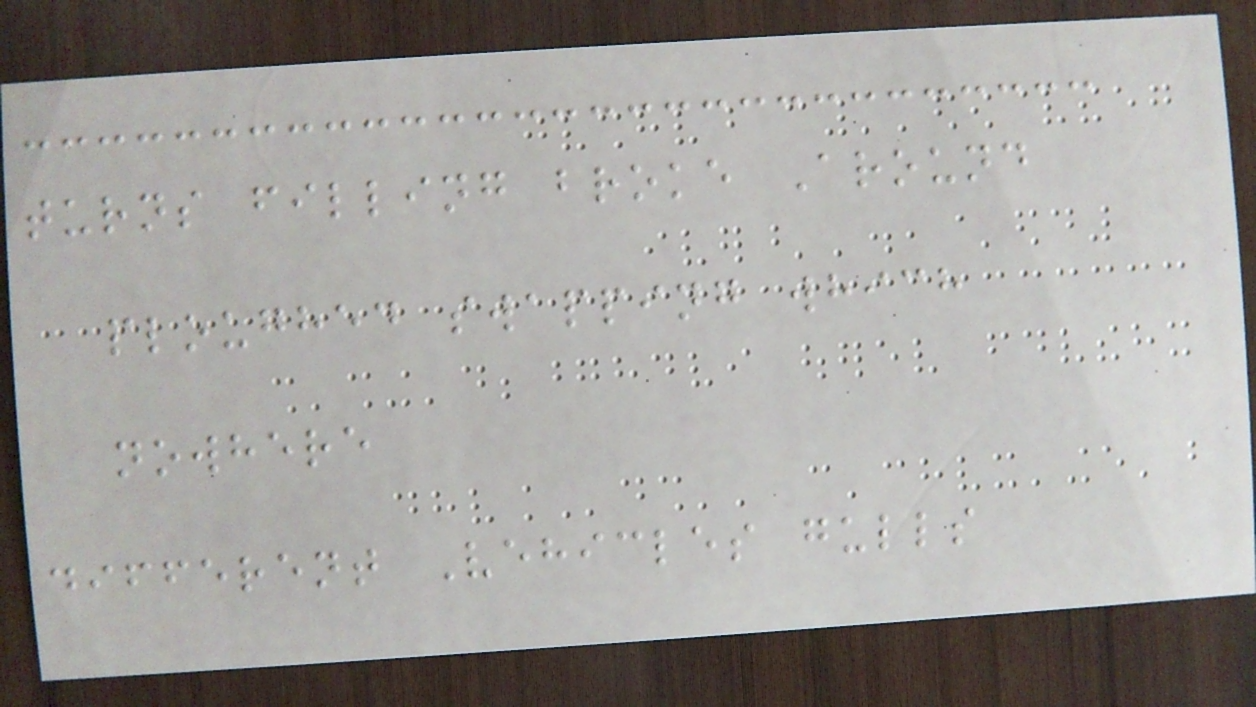turns filling broke Around
ploughed swapping which
nowhere
different Vehicles gulls
